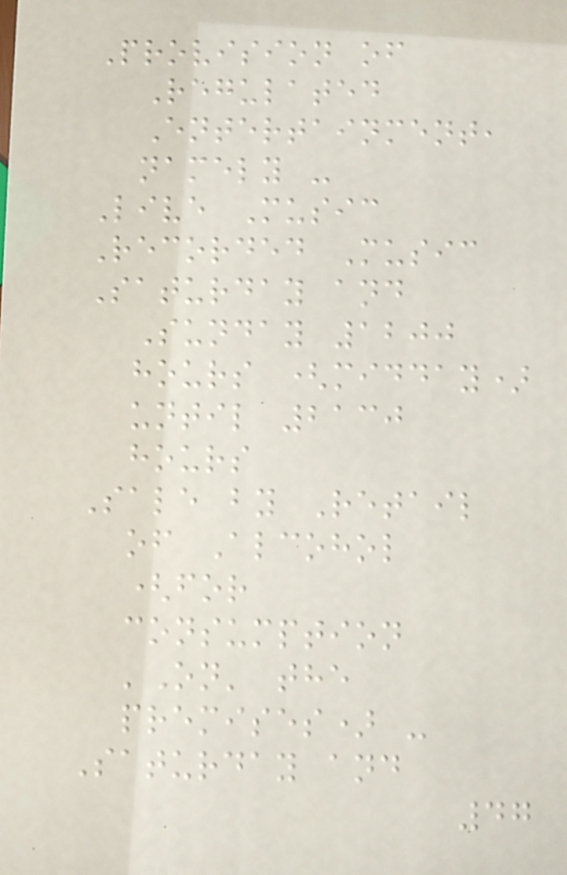Provision of
Regulated
Entertainment,
namely -
Live Music
Recorded Music
Saturday and
Sunday 1200
hours (midday)
until 2130
hours
Sale by Retail
of Alcohol
(for
consumption
'On' the
premises) -
Saturday and
47
